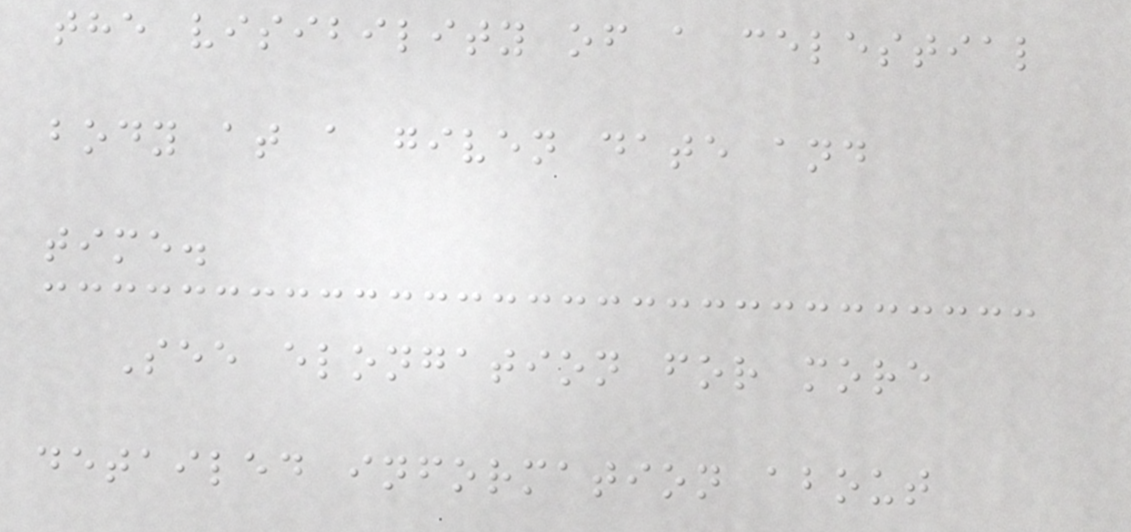the visibility of a celestial
body at a given date and
time.
See elongation for more
detailed information about
